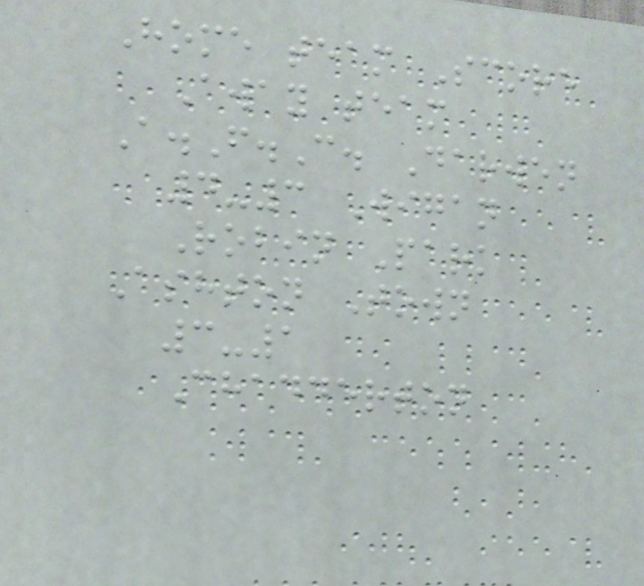Home team Score
Away team
A.F.C. Darwen
4-3 Wigan
Robin Park
Ashton Town
3-1
Chadderton
